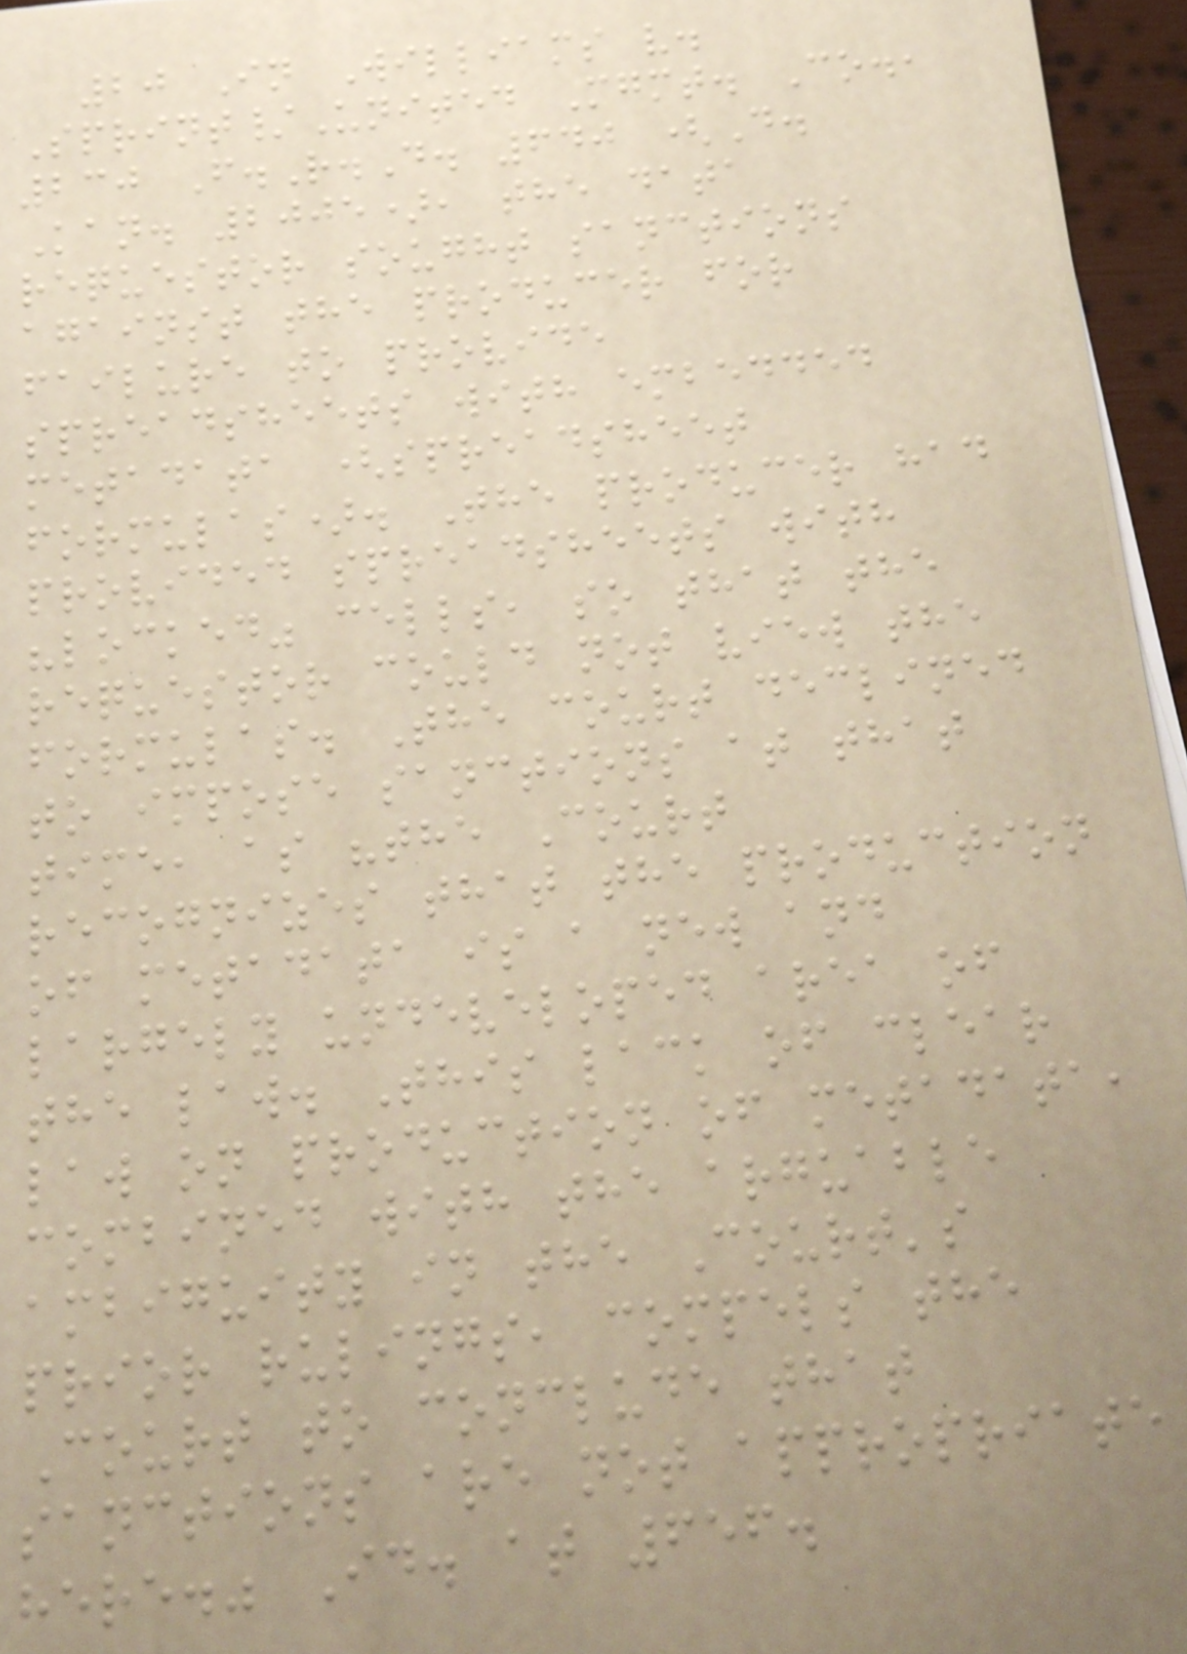20 In Williams v.
Sprint/United Mgmt. Co.,
230 F.R.D. 640 (D.
Kan. 2005), the data
requestor sought sanctions
against the producer for
failure to provide
spreadsheets with embedded
metadata (spreadsheet
formulas). The producer had
provided spreadsheets with
"locked" cells, so that the
requestor could not view the
formulas. The court declined
to impose sanctions at that
time, as "the Court
recognizes that the production
of metadata is a new and
largely undeveloped area of
the law. This lack of clear
law on production of metadata,
combined with the arguable
ambiguity in the Court's
prior rulings, compels the
Court to conclude that
sanctions are not appropriate
here." Id. at 656.
